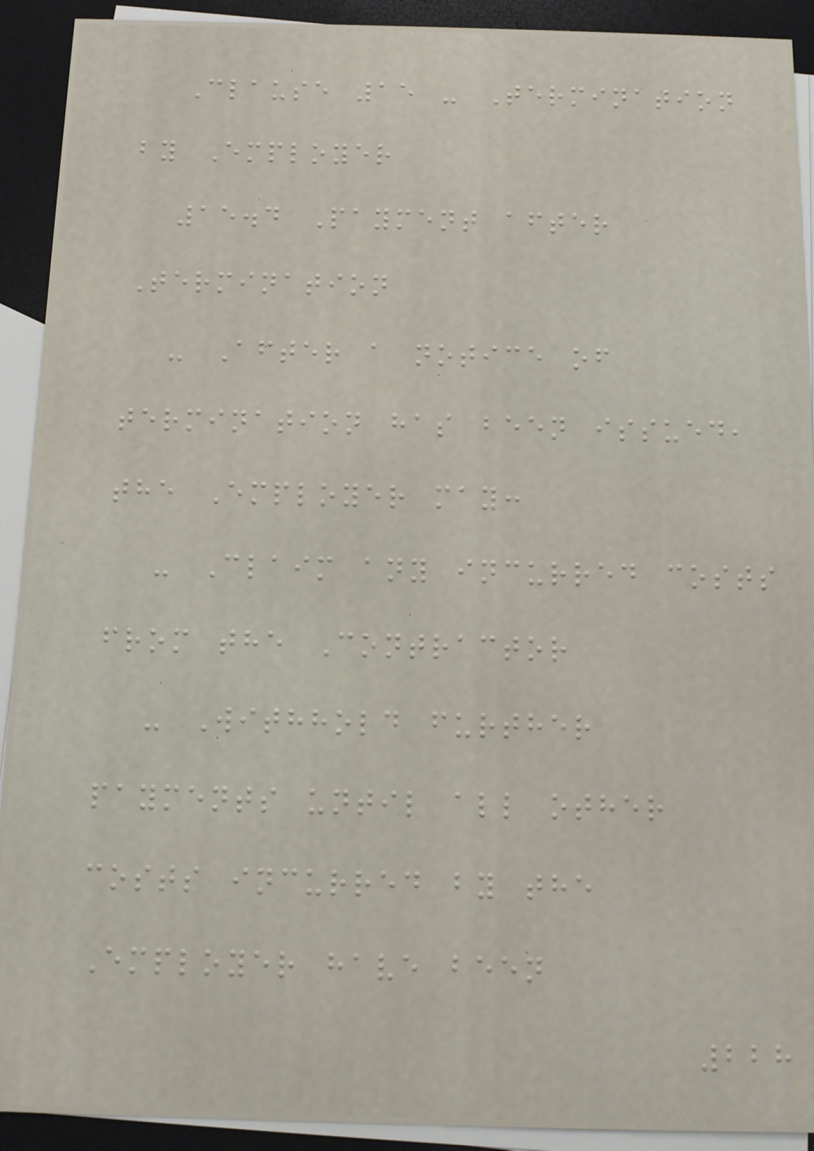Clause 15 - Termination
by Employer
15.4 Payment after
Termination
- After a notice of
termination has been issued,
the Employer may:
- Claim any incurred costs
from the Contractor
- Withhold further
payments until all other
costs incurred by the
Employer have been
228
